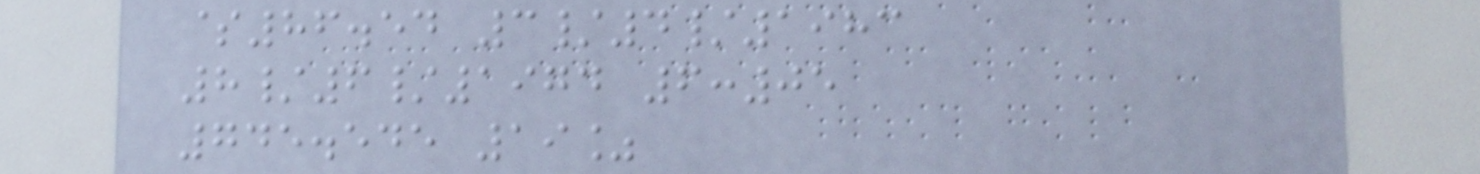$86.54 3/4/1983
8/6/1974 6:05
745.545 19%
